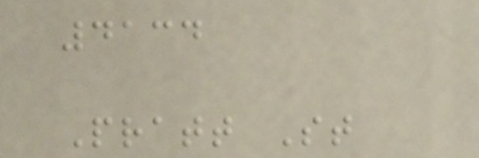4134
Pratt St
